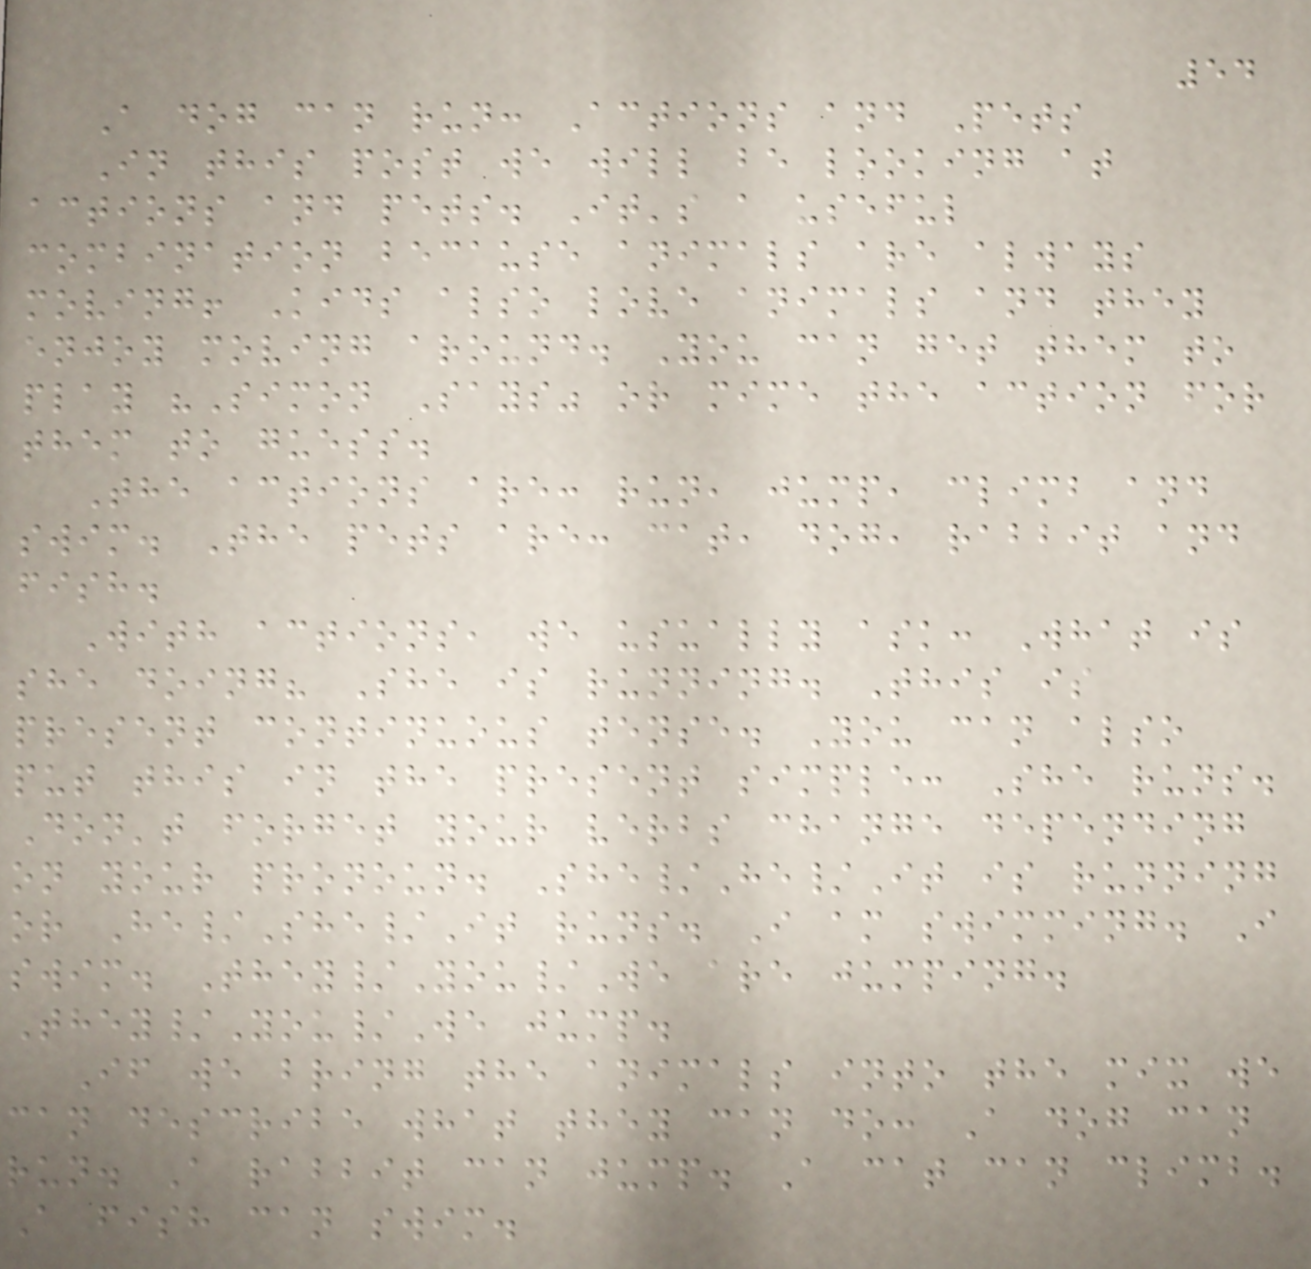54
A dog can run: Actions and Pets
In this post we will be looking at
actions and pets. It's a useful
combination because animals are always
moving! Kids also love animals and they
enjoy moving around. You can get them to
play "Simon Says" or mime the action for
them to guess.
The actions are: run, jump, climb and
swim. The pets are: cat, dog, rabbit and
fish.
With actions, we usually ask: What is
she doing? She is running. This is
present continuous tense. You can also
put this in the present simple: She runs.
Don't forget your verbs change depending
on your pronoun. She/He/It is running
or He/She/It runs. I am swimming. I
swim. They/You/We are jumping.
They/You/We jump.
If we bring the animals into the mix we
can describe what they can do: A dog can
run. A rabbit can jump. A cat can climb.
A fish can swim.
